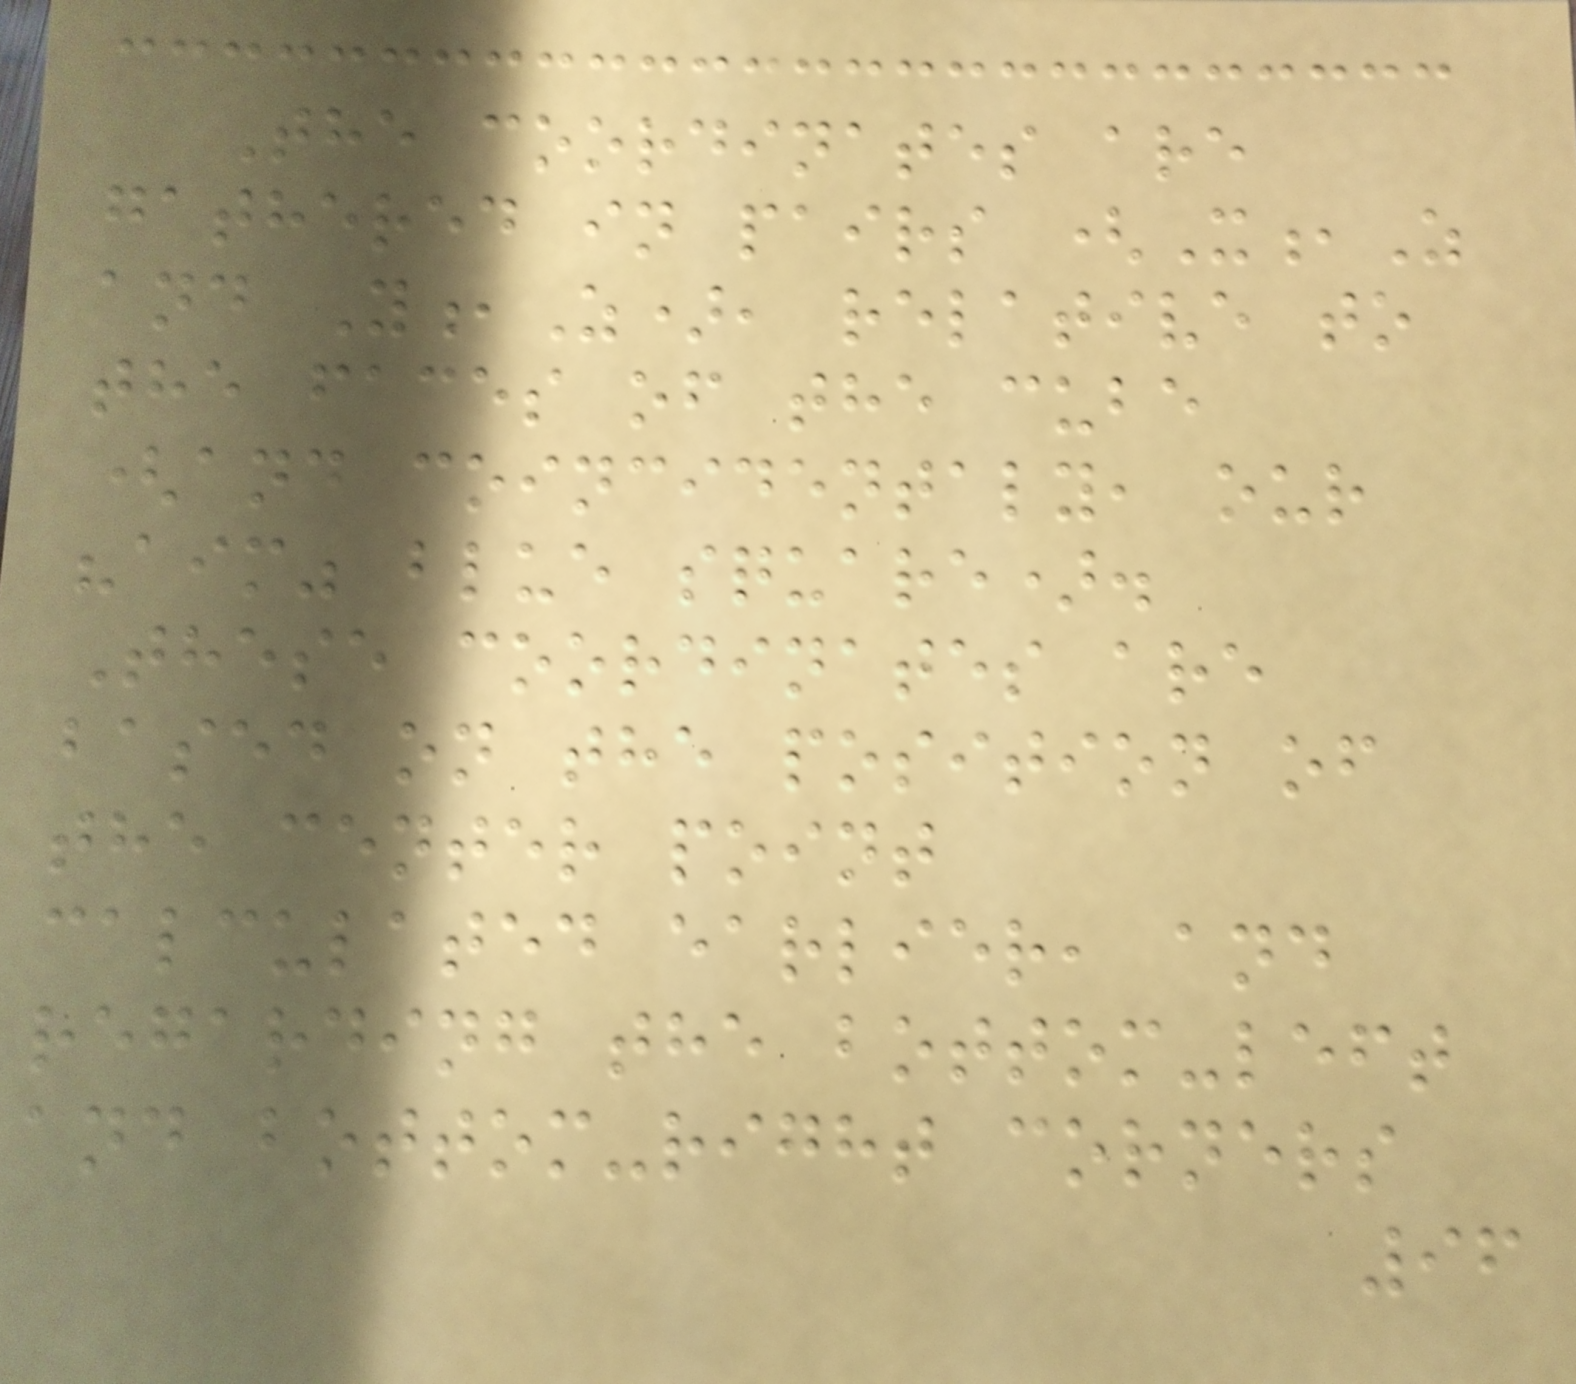The coordinates are
gathered in pairs (X,Z
and Y,Z), relative to
the faces of the cube
(and coincidentaly, our
"aim" blue square).
These coordinates are
based on the position of
the center point
calculated earlier, and
regarding the bottom-left
and bottom-right corners
96
